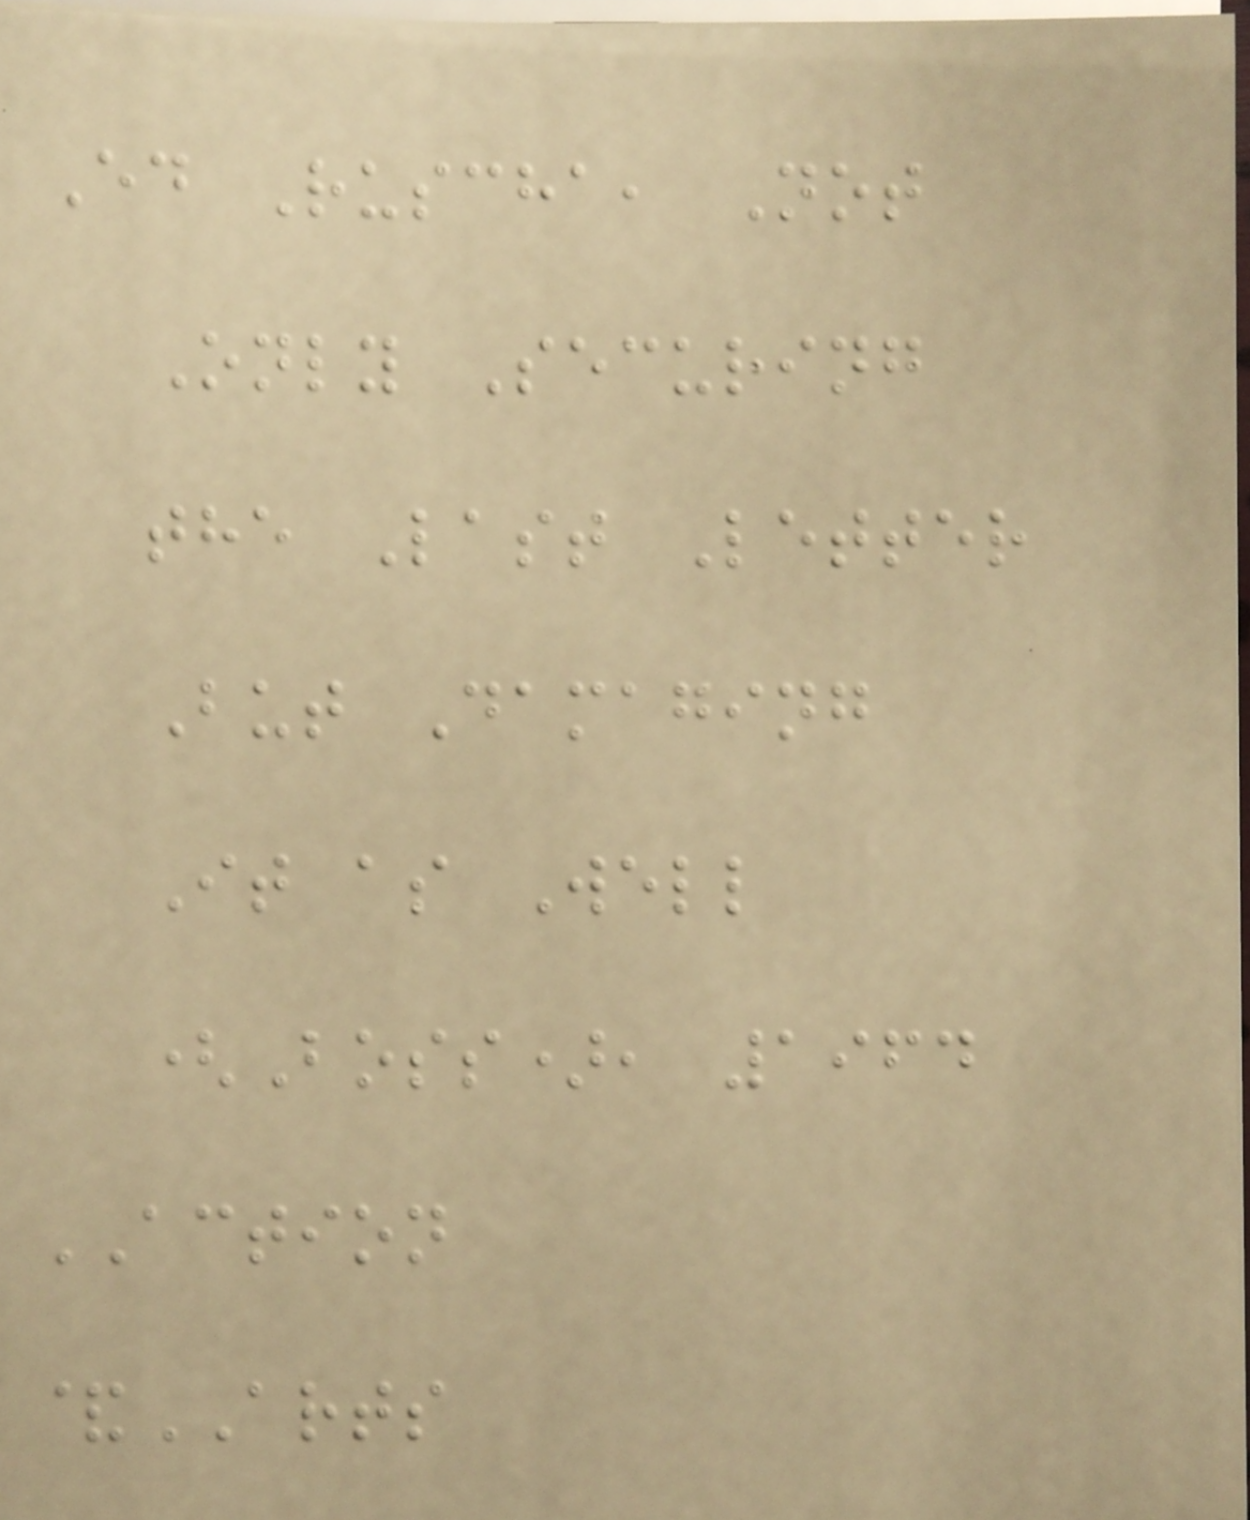Ed Ruscha, Not
Only Securing
the Last Letter
But Damaging
It as Well
(Boss), 1964
ACTION
&ARTS
